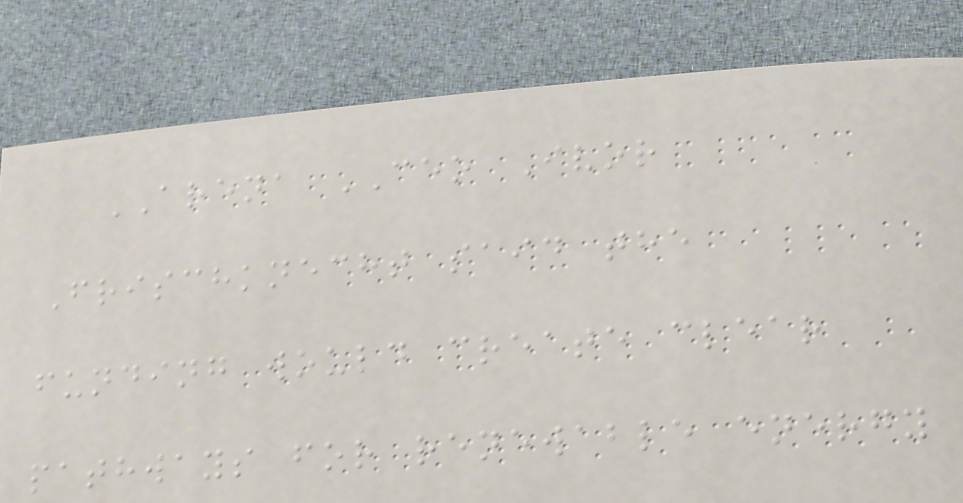ARENA CEO Ivor
Frischknecht said the
funding would create clear
pathways for renewable energy
